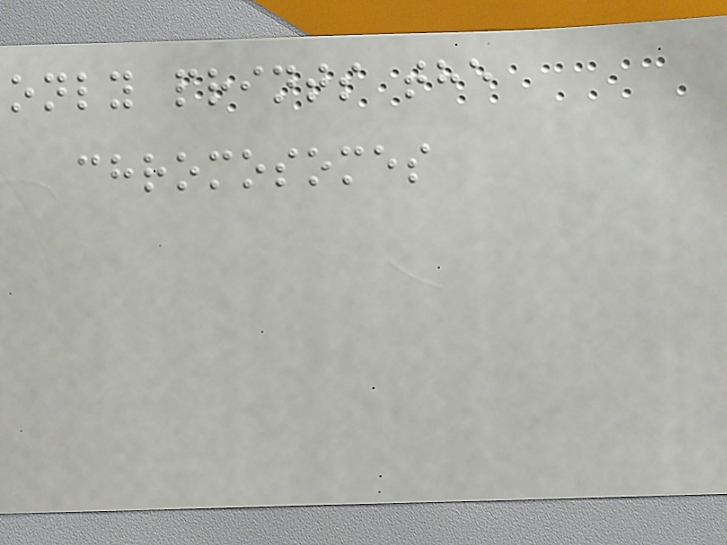only prints the
chromosomes
